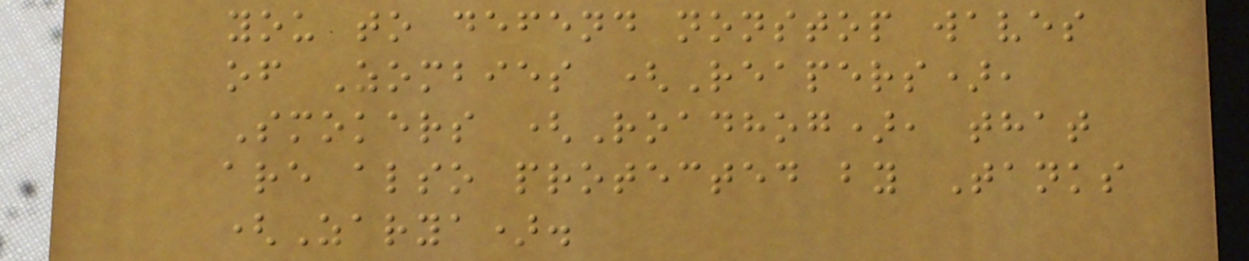you to defend nonstop waves
of Zombies (Reapers),
Smokers (Roadhog), that
are also protected by Tanks
(Zarya).
